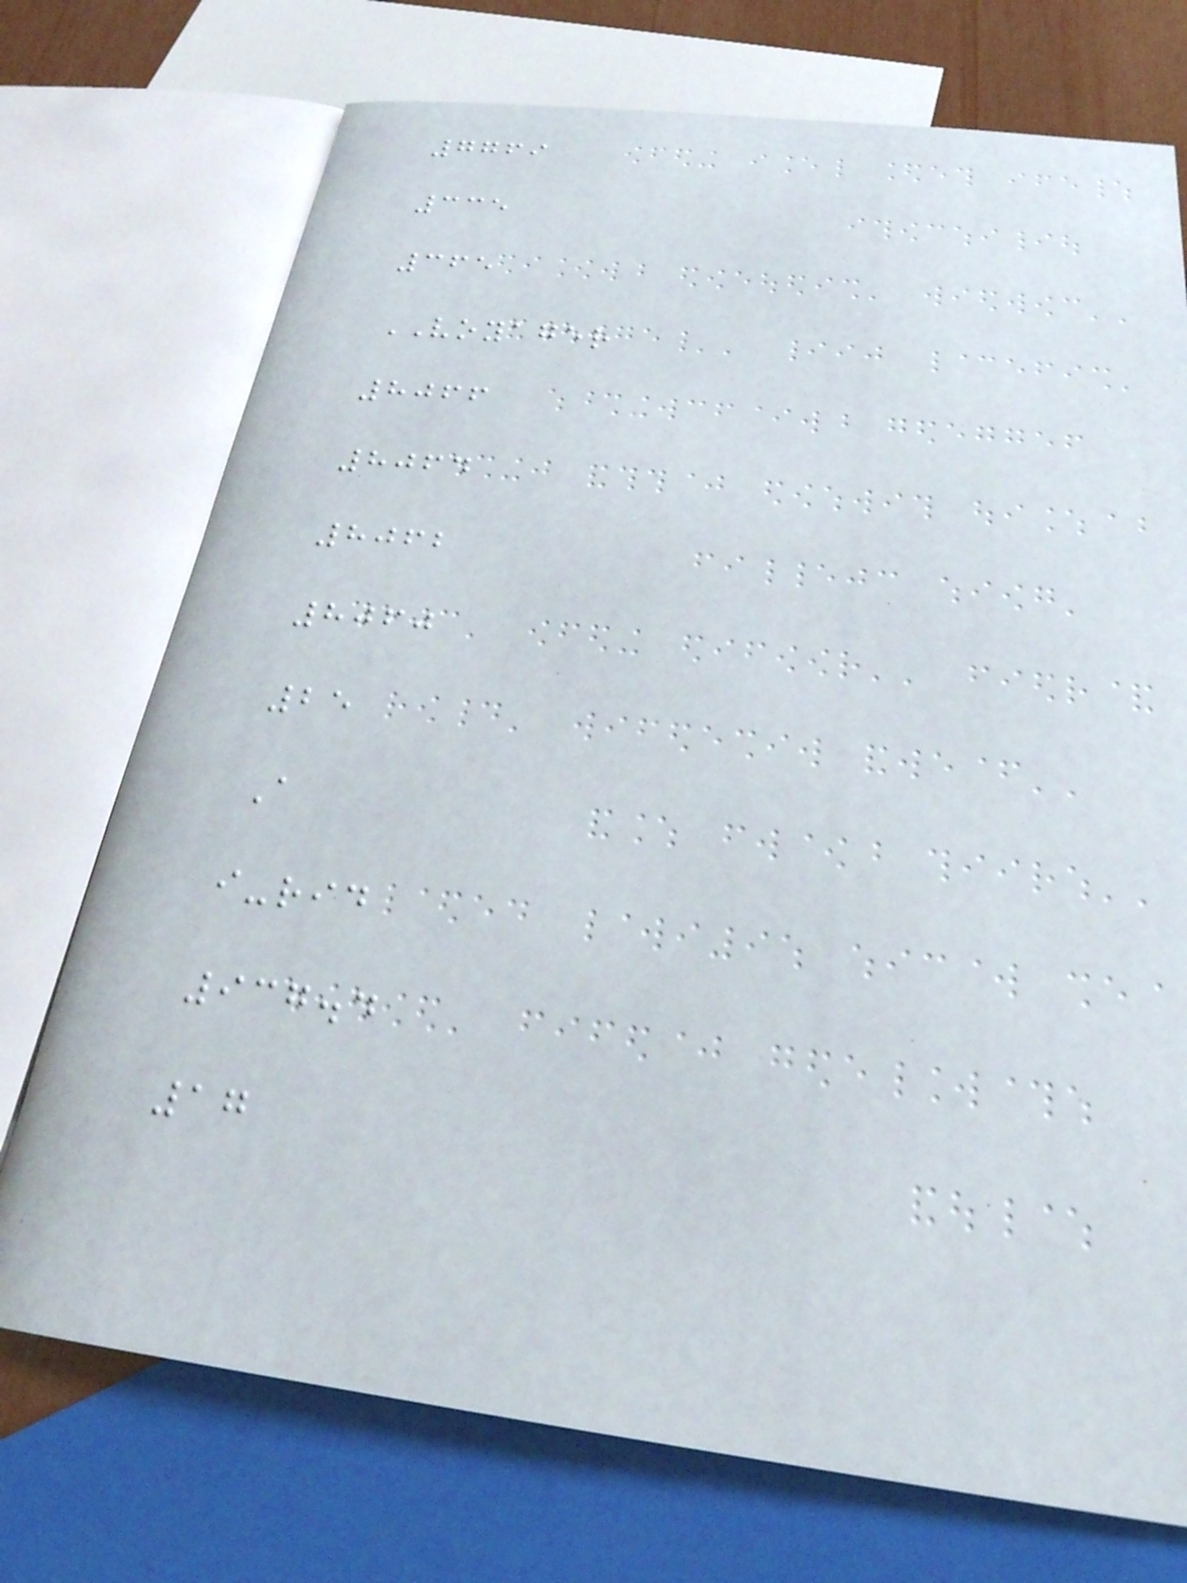7769
335
365
VOYAGER
8066
8064
8062
8060
25
A
i-rid
937.4
17
